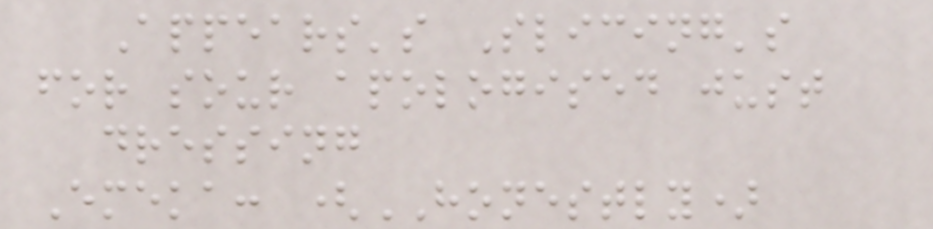Appears's Slicing's
for sour apologised just
dressing
Emeka: (HONESTLY)
